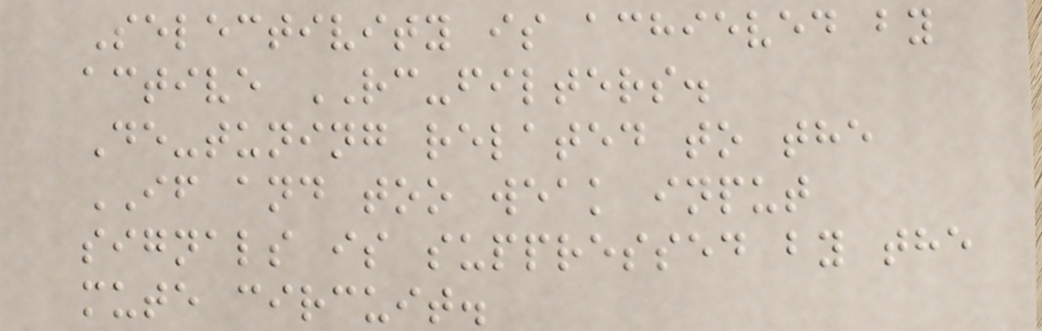Selectivity is achieved by
active RC-filters.
De-tuning related to the
IF and too weak input
signals is suppressed by the
mute circuit.
